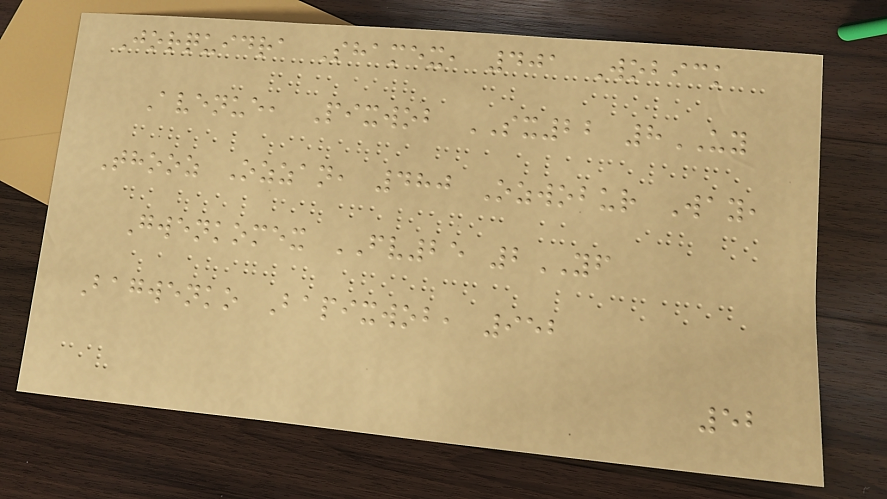Jorquidra Shamex, 401 Wobick
Avenue, Pixwob SX22 8UY
Thooz Ozzan, 480 Ozwobur Way,
Gwenkomex FV25 2YF
Bagwenko Bapixwob, 952
52
